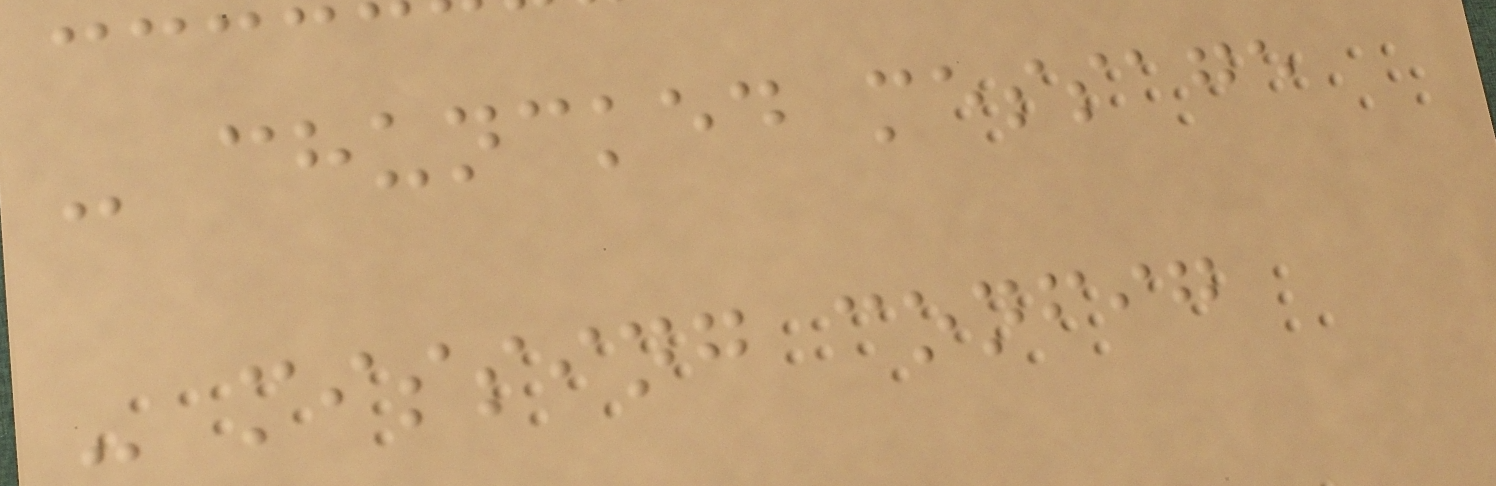- chuncked message
- missing config
